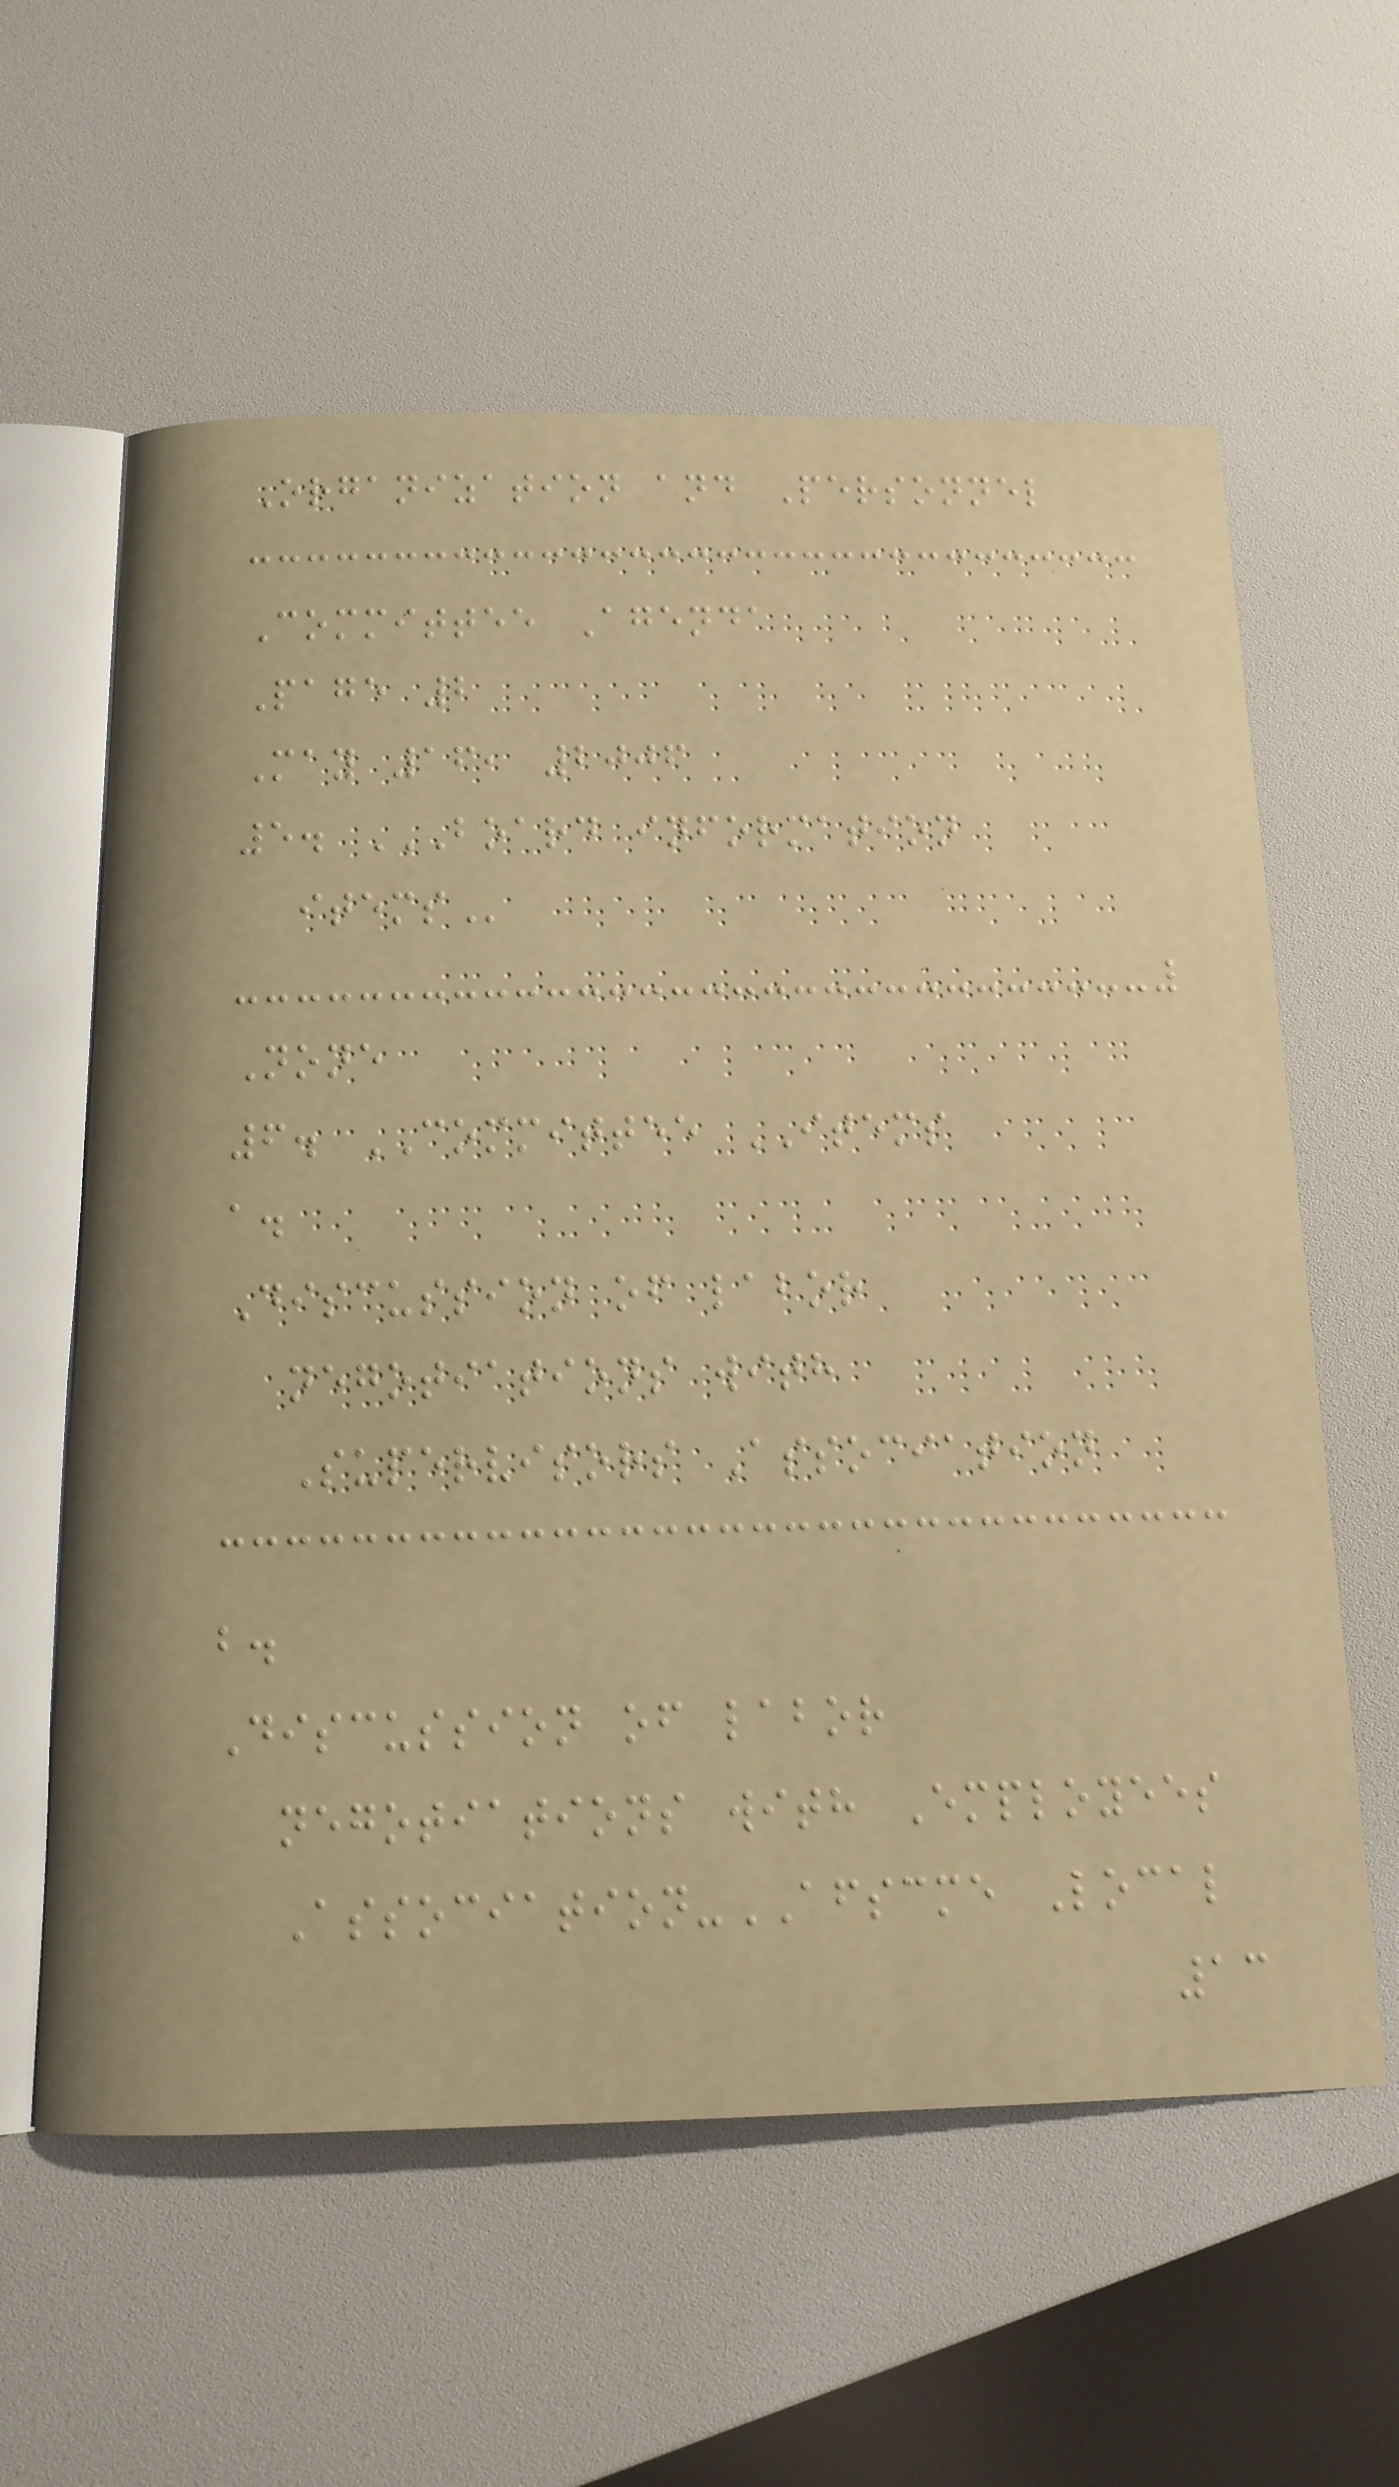Organization and Personnel
Committee Agenda
Page 2
May 16, 2006
5. BOARD INFORMATION
ITEMS
None
6. COMMITTEE ITEMS
a.
Discussion of labor
negotiations with
Supervisors Association
b.
Discussion of labor
negotiations with Employees
Association-AFSCME Local
13
